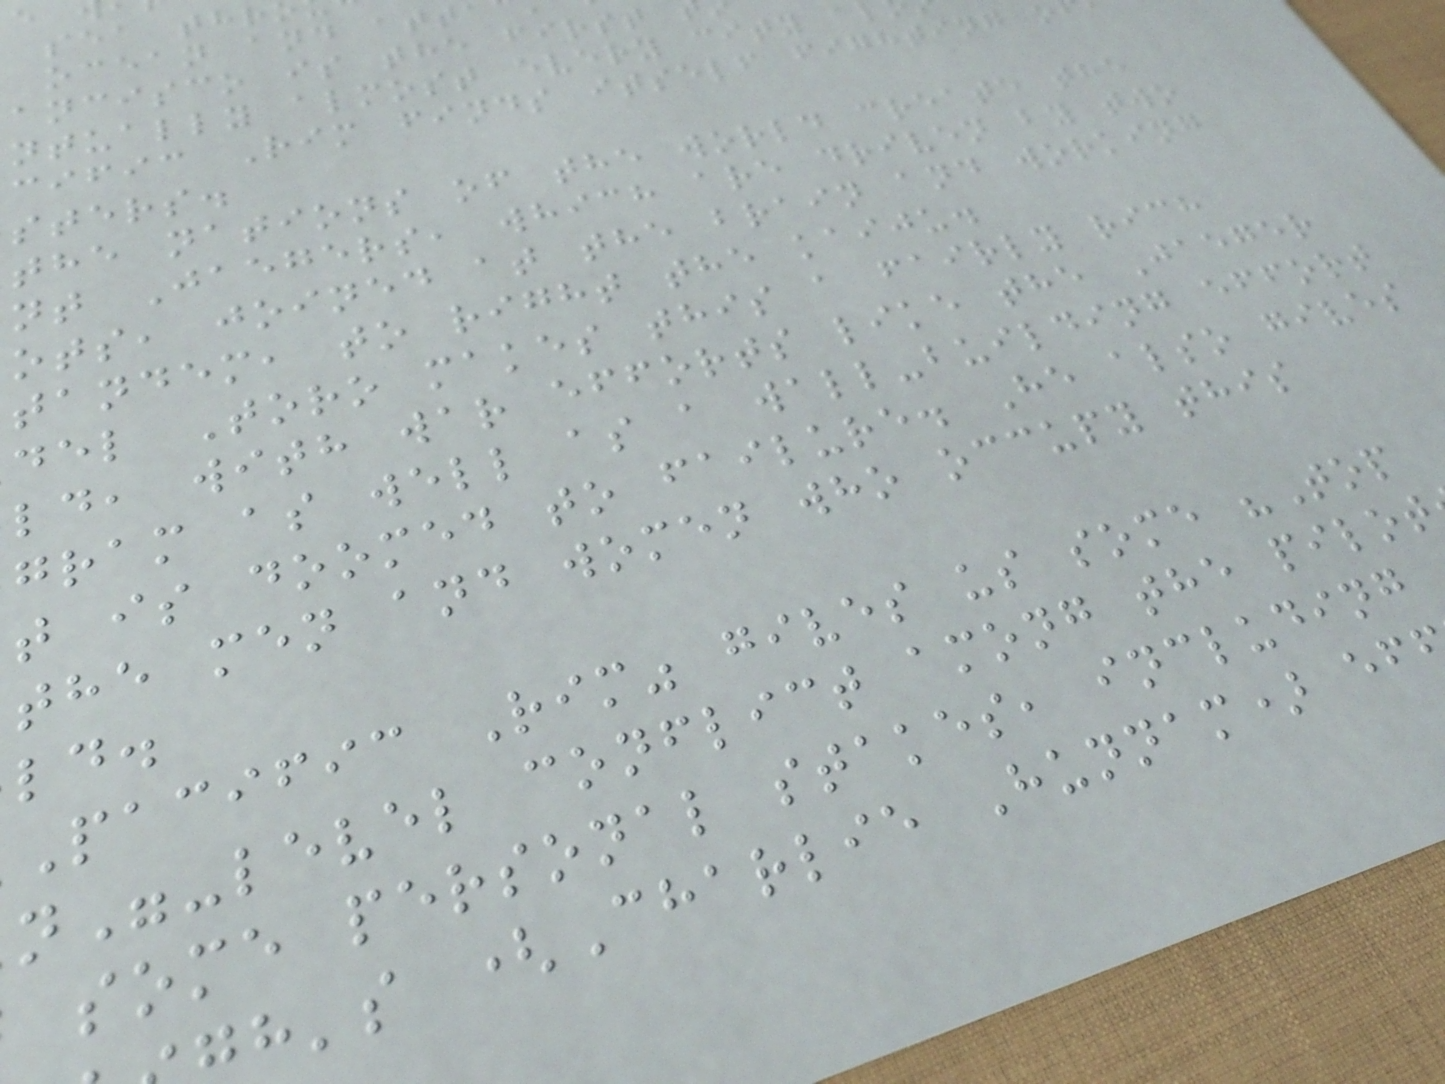ocean and att
ancisco is the first
ntually almost every city a
cific Rim finds itself fighting o
sters.
the nations of the world create the
nt Jaegers, which are driven by two
ots, joined at the brain and working
tandem, to right the kaiju.
del Toro makes this a fairly rich
ld, with war efforts like the Jaeger
gram as well as a wall-building effort
t is doomed to failure. He also gives
the men and women who occupy this
Pacific Rim" gives us some "Top
n"-level conflict among the pilot
some personal stakes, including
h's (Charlie Hunnam) ef
